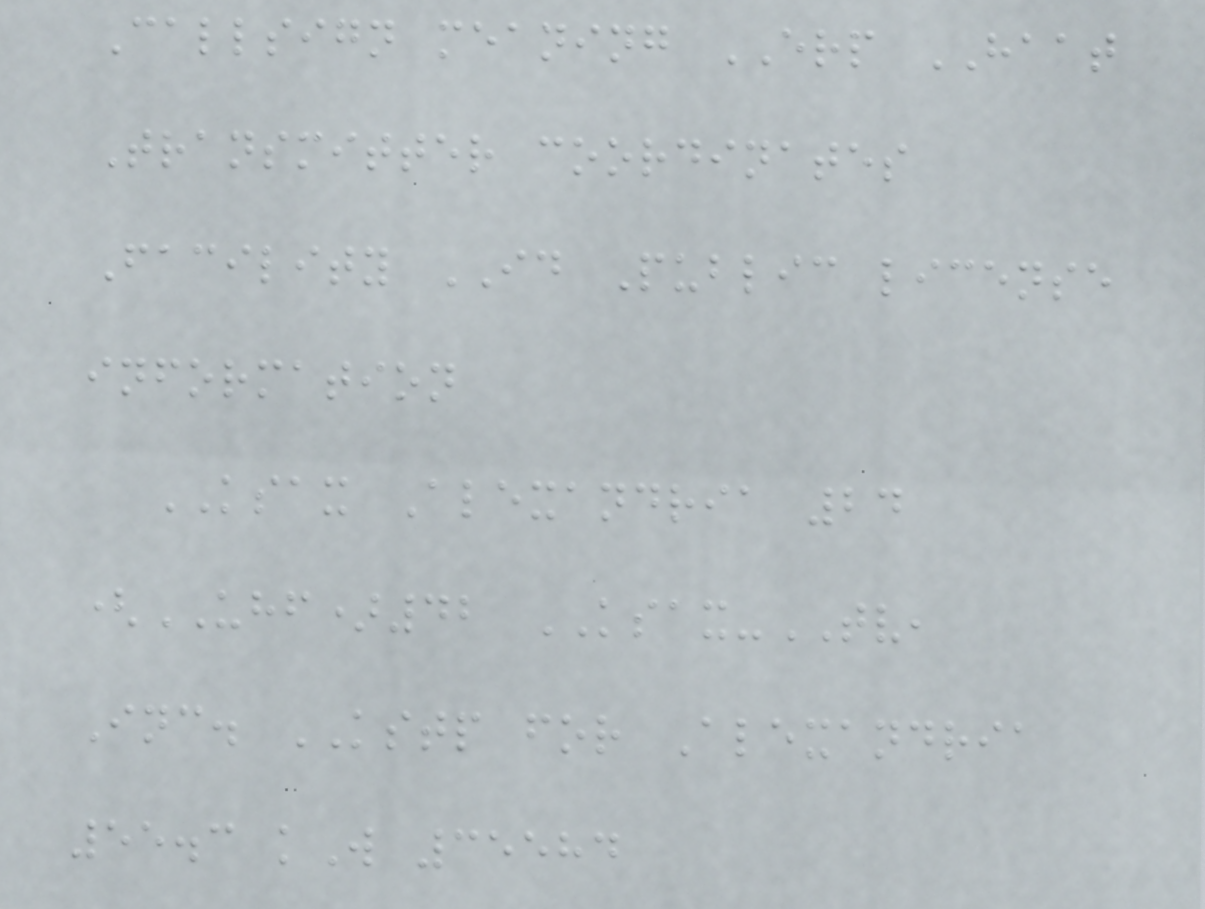Callsign meaning ERP HAAT
Transmitter coordinates
Facility ID Public license
information
KSAX Alexandria 24
(UHF)42 KSAX-TV,
Inc. KSTP for Alexandria
55.3 kW 35584
